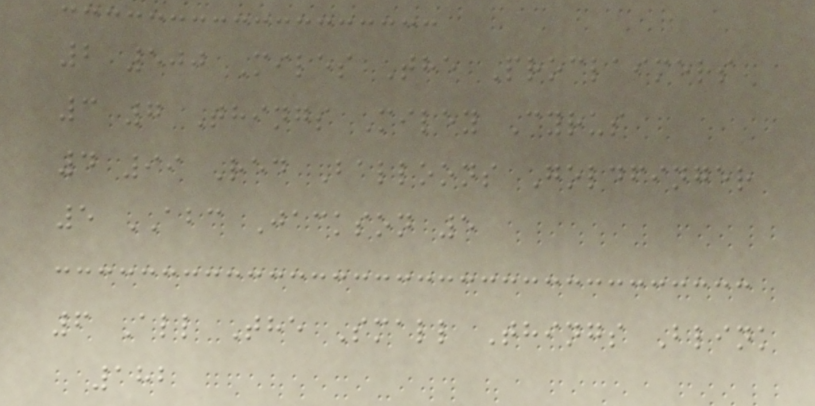2 500 Miles The Proclaimers
3 7 Things Miley Cyrus
4 99 Red Balloons Goldfinger
5 ABC Jackson 5
6 All The Small Things Blink
182
